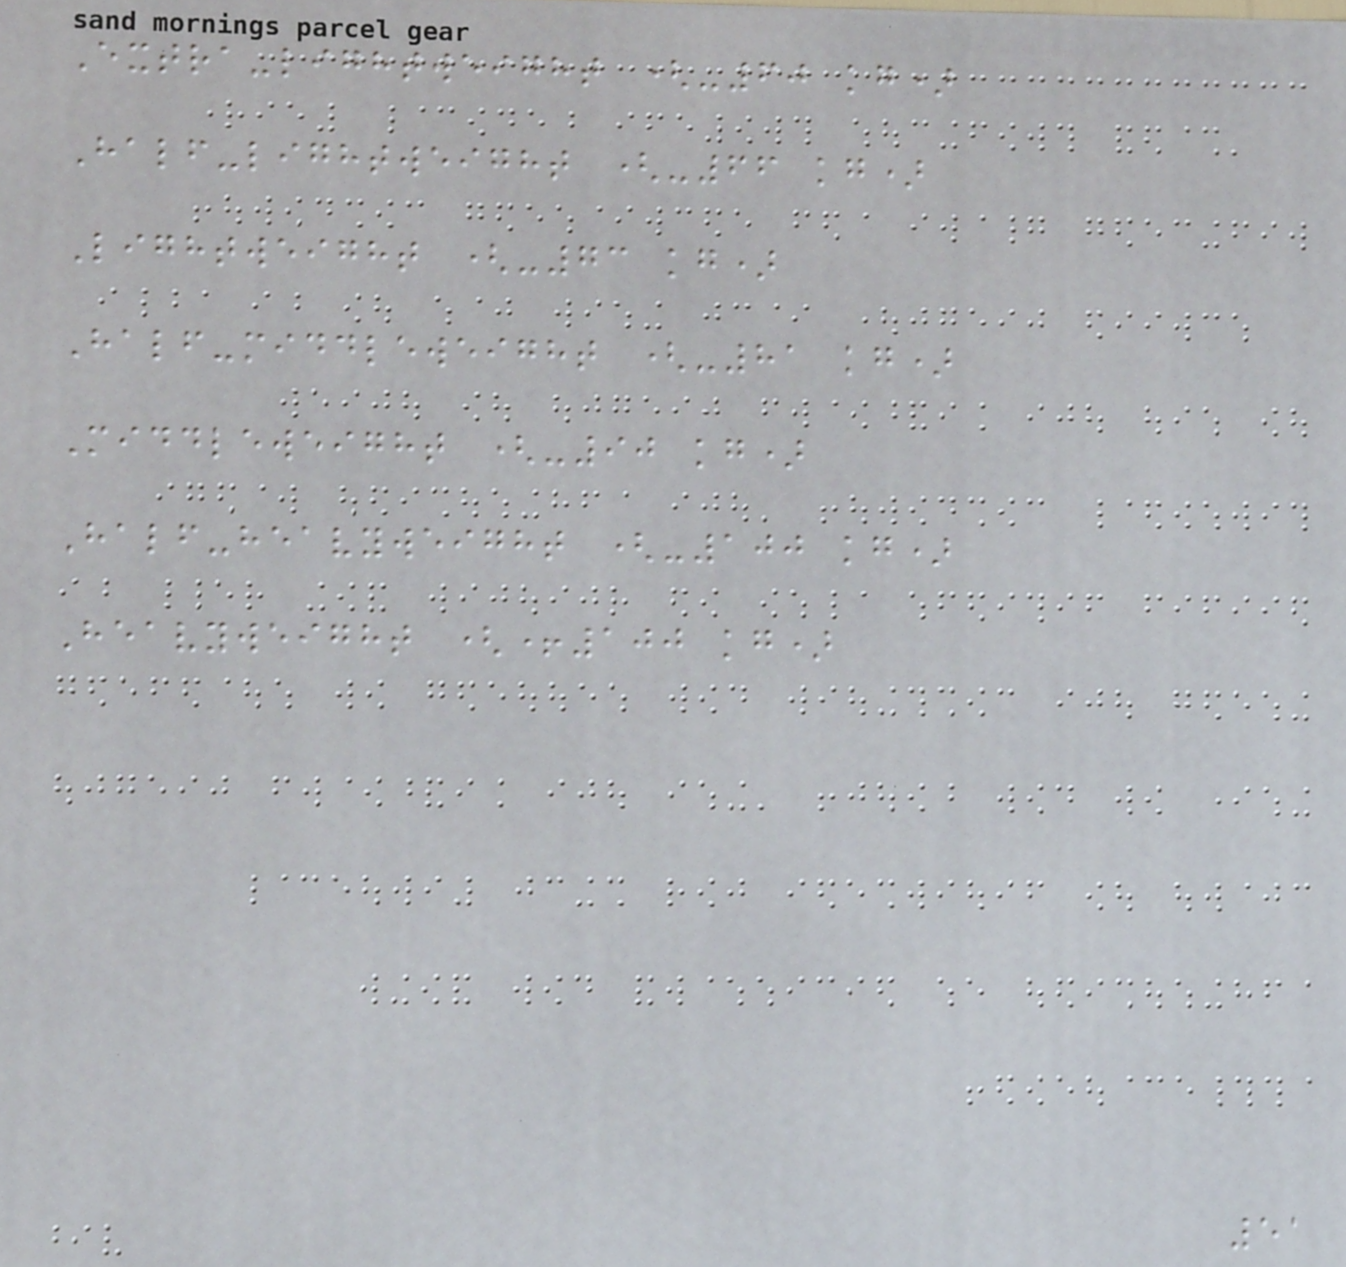Extra-lightweight (-60 kg)
Half-lightweight (-66 kg)
Lightweight (-73 kg)
Half-middleweight (-81 kg)
Middleweight (-90 kg)
Half-heavyweight (-100 kg)
Heavyweight (+100 kg)
51
